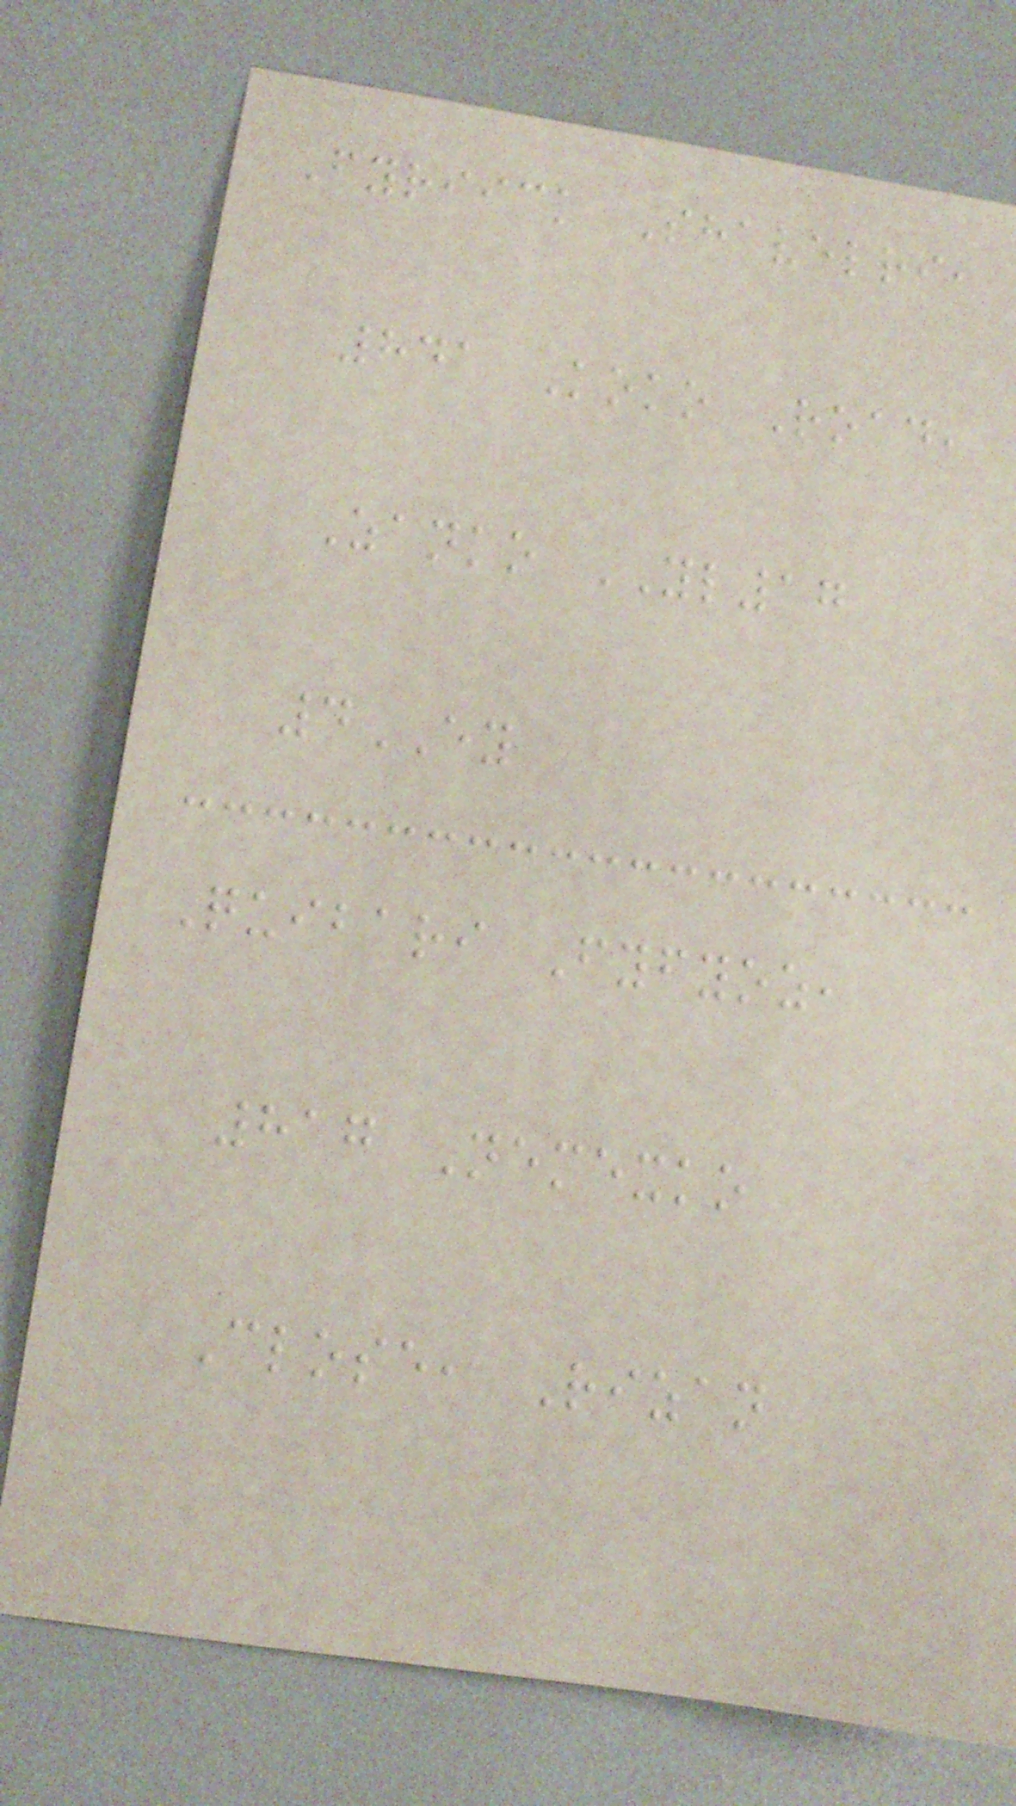Fyriick Shavelri,
841 Koko Road,
Zanko YL17
4EY
Quibari Fyfyoz,
817 Nemexko
Close, Rizan
